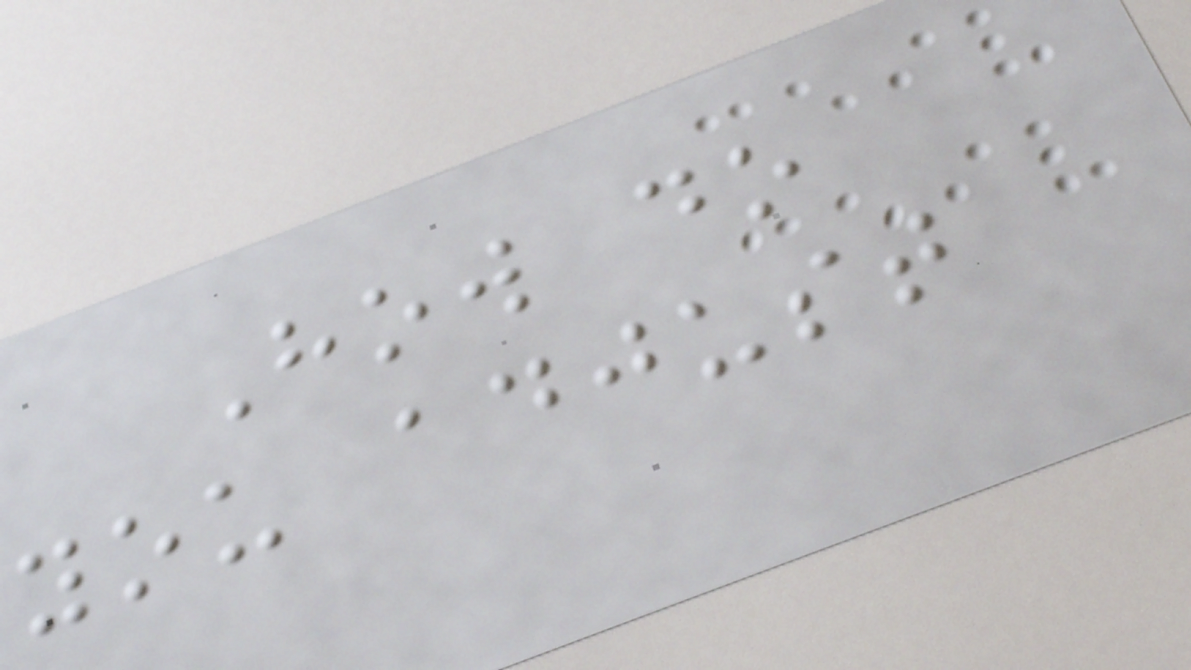How do
you adjust
